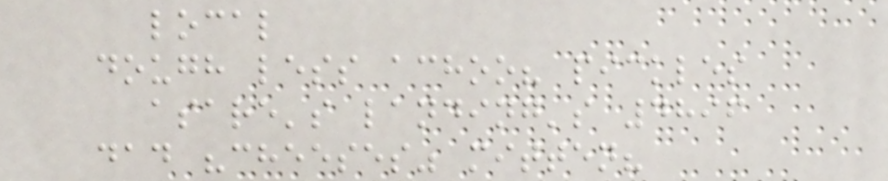local
dough less achoo? pickles
asare's landing's 4896
dad "cheeses" mitten?
